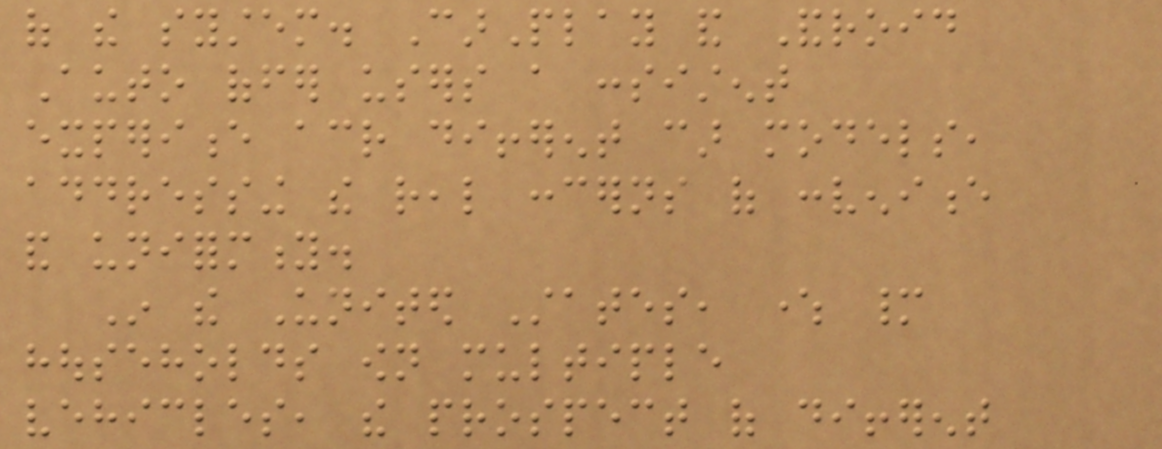of the system. CarPlay and Android
Auto offer users a consistent
experience across different car models,
addressing the real concerns of convenience
and uniformity.
In the United States, where many
households own multiple
vehicles, the prospect of different
